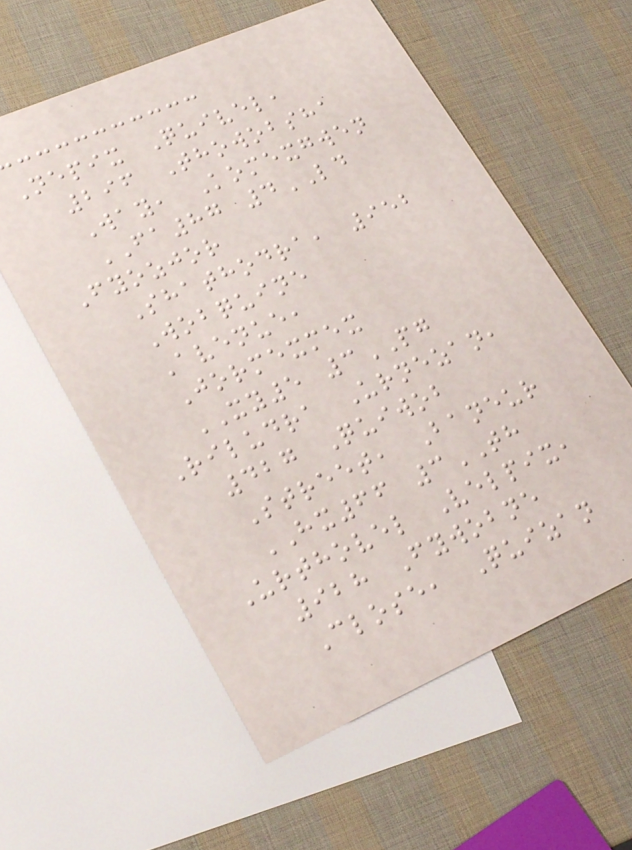Nepix Quivel,
296 Thowobsha
Way, Komexgwen
FA87 4LD
Fyozjor
Shathodra, 952
Wobquine
Avenue,
Jormexmex
XY5 3PG
Riludra Urnezan,
427 Quiwob
Street, Baneur
HX66 3TH
Urthovel Velpix,
928 Fywobne
Close, Quizan
